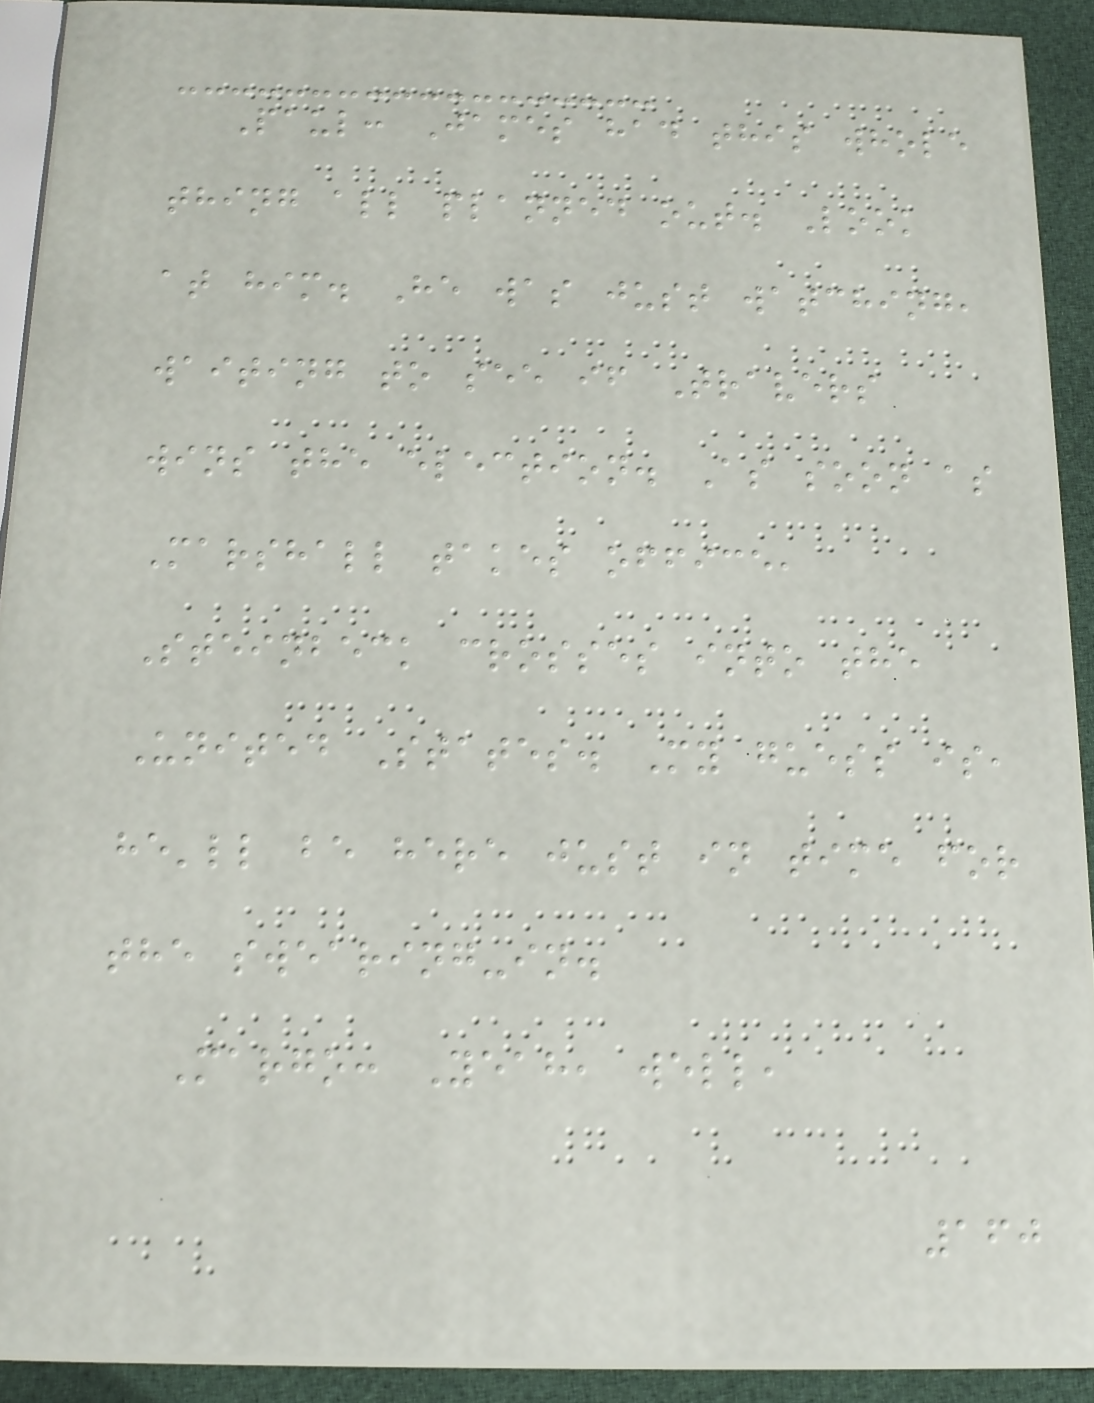Paul: James had this whole
thing all planned out. Look
at him. He was just watching,
waiting to see if Travers
wins the election. As soon as
Marshall takes office,
Steinbeck crosses into the
United States. My guess is,
he'll be here just in time for
the swearing-in.
Margo: Yeah, well,
160
